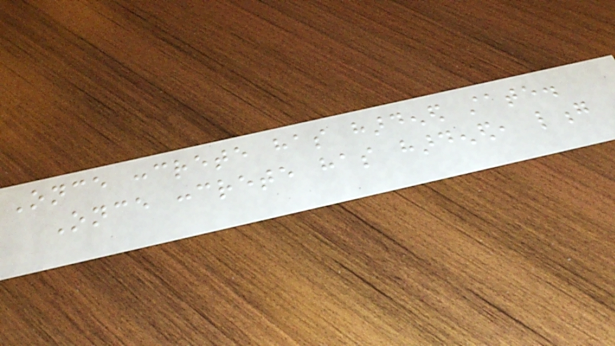Once concrete has hardened state.
Once concrete has hardened, long
